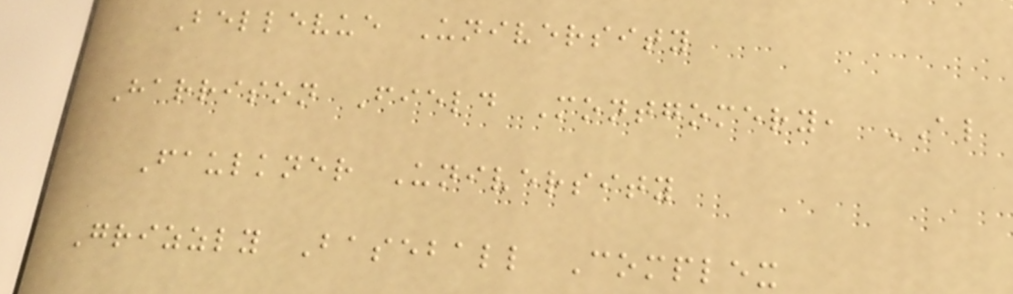Bellevue University
Harrison Field Montgomery, AL
Faulkner University
Grizzly Baseball Complex
